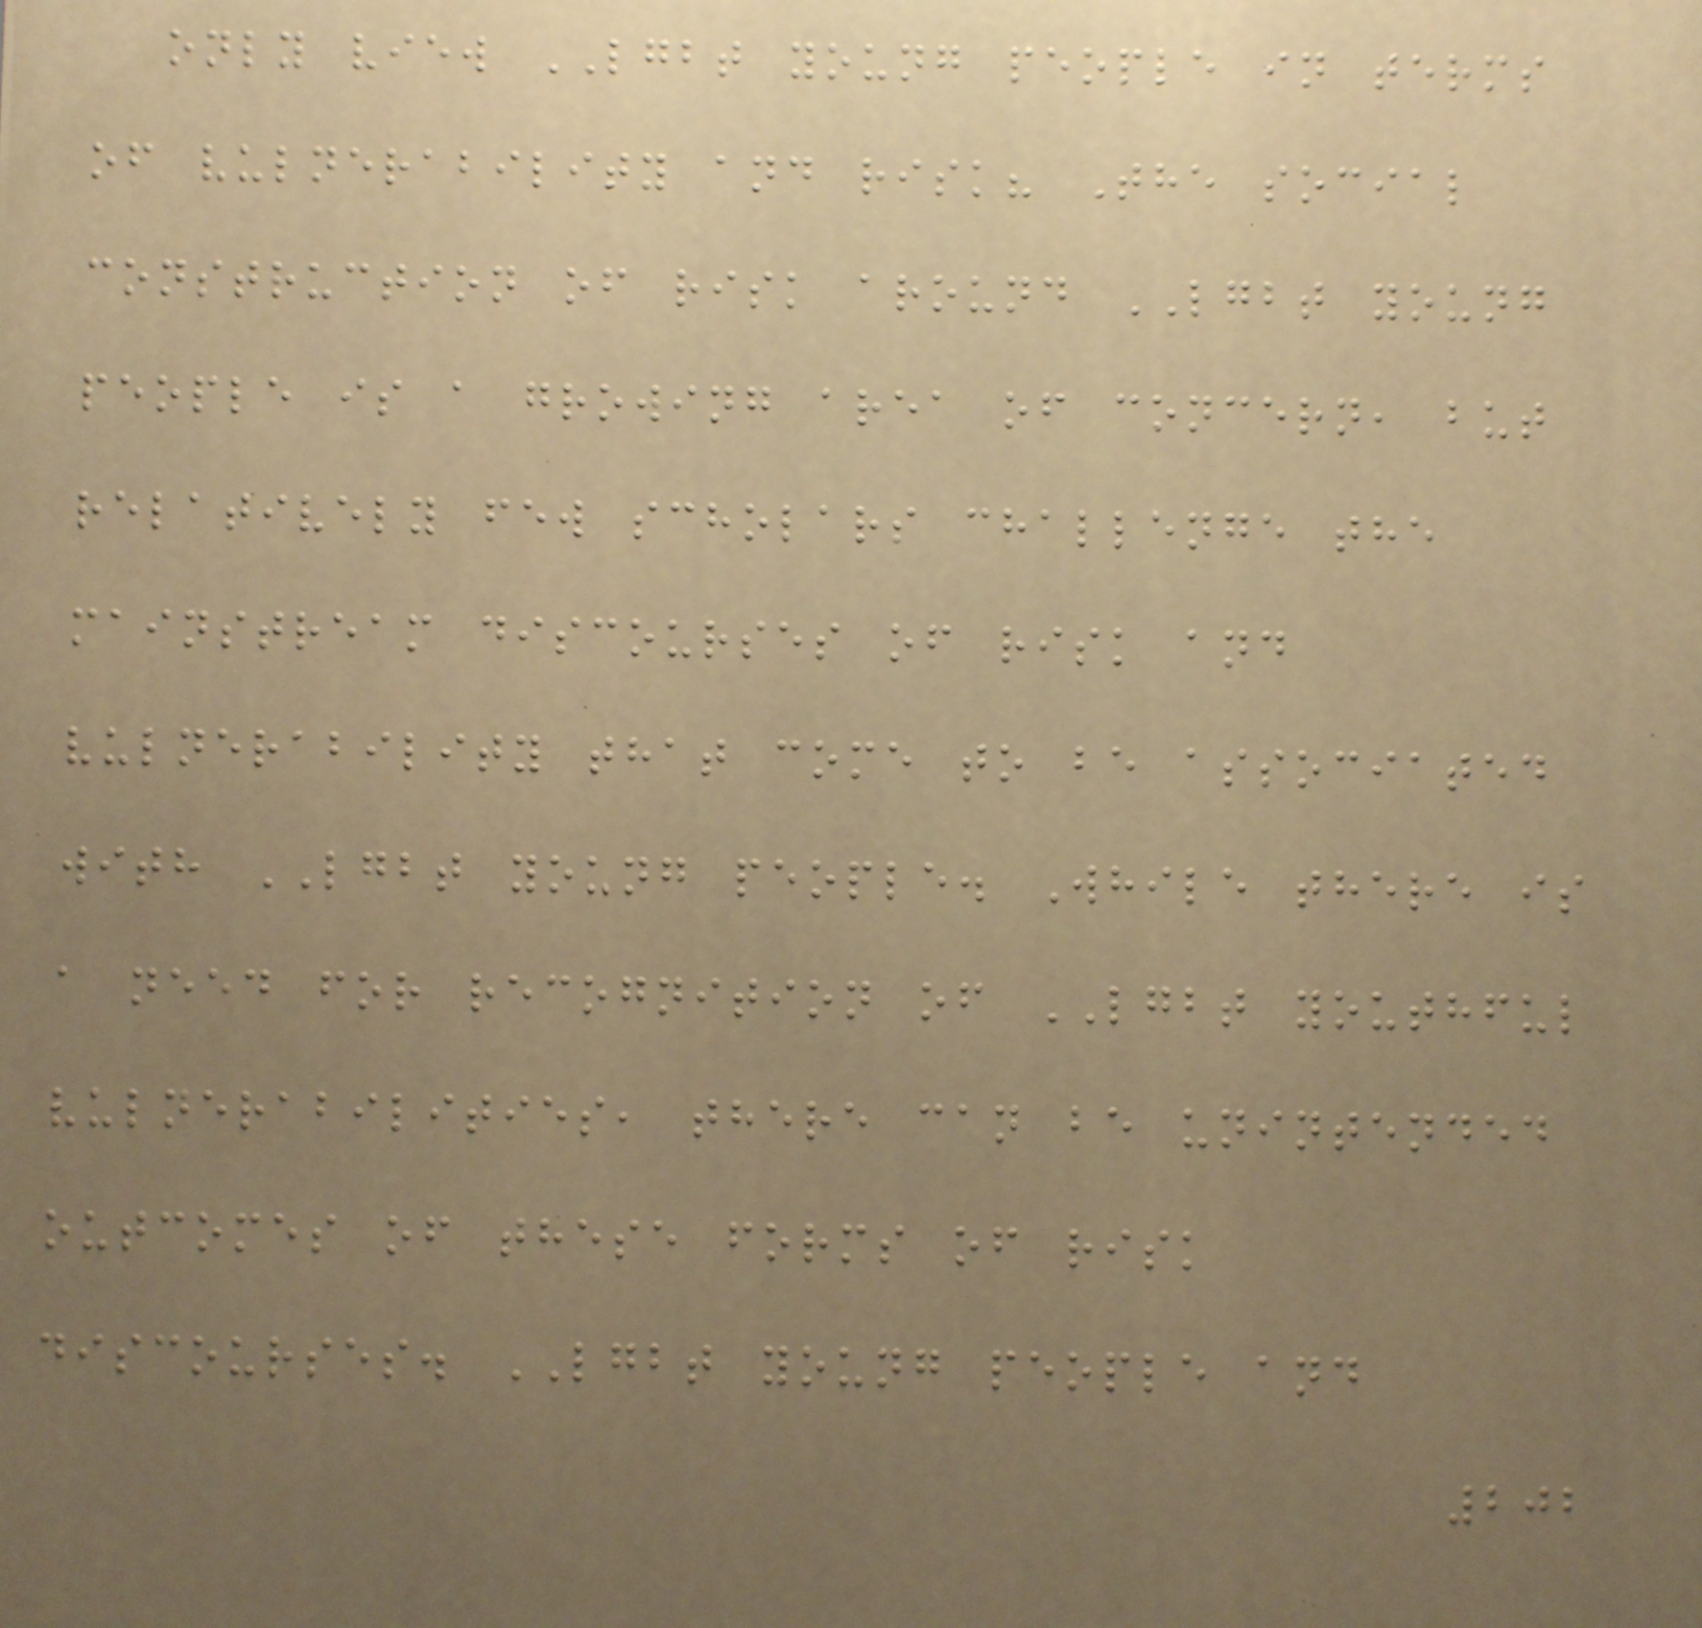only view LGBT young people in terms
of vulnerability and risk? The social
construction of risk around LGBT young
people is a growing area of concern, but
relatively few scholars challenge the
mainstream discourses of risk and
vulnerability that come to be associated
with LGBT young people. While there is
a need for recognition of LGBT youthful
vulnerabilities, there can be unintended
outcomes of these forms of risk
discourses. LGBT young people and
202
